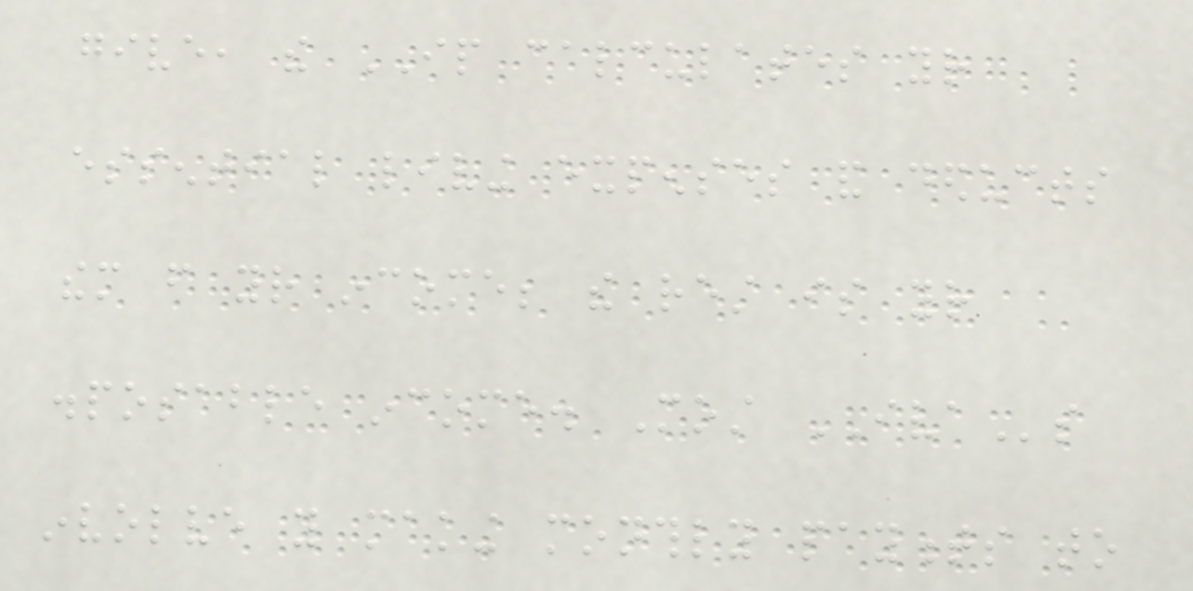give, the IP calculates your
essential living expenses and deducts
them from your income; the rest is your
disposable income. Most IVAs
involve you making monthly payments to
